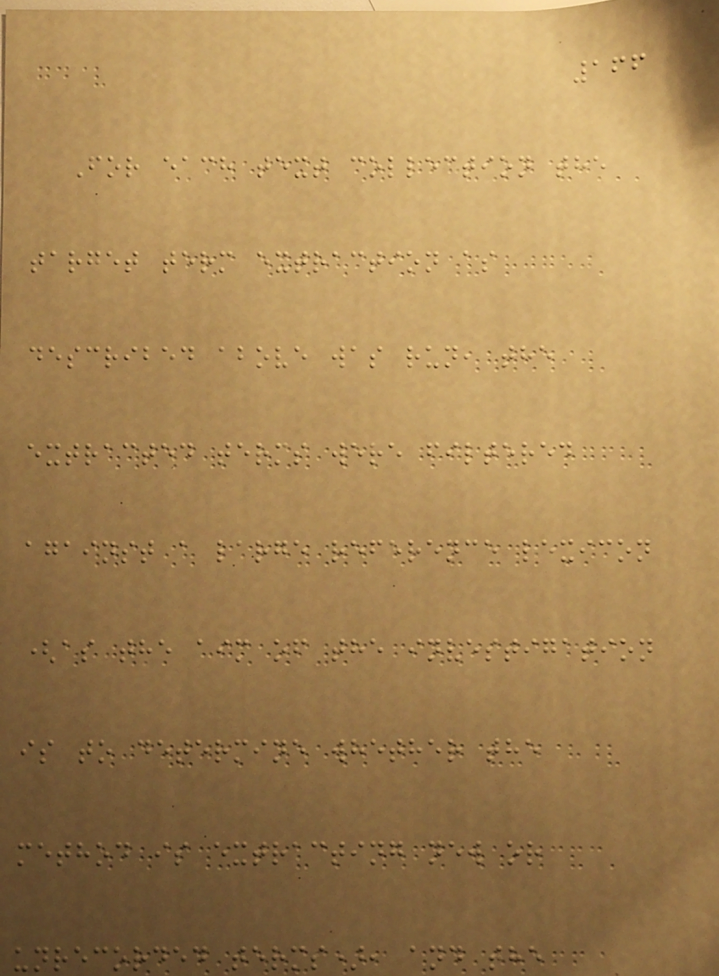166
For each text collection the
target term extraction as
described above was run, the
extracted terms were filtered
against a large reference lexicon
(as the aim of the investigation
is to determine whether the
method is extracting new or
unrecorded terms), and the
